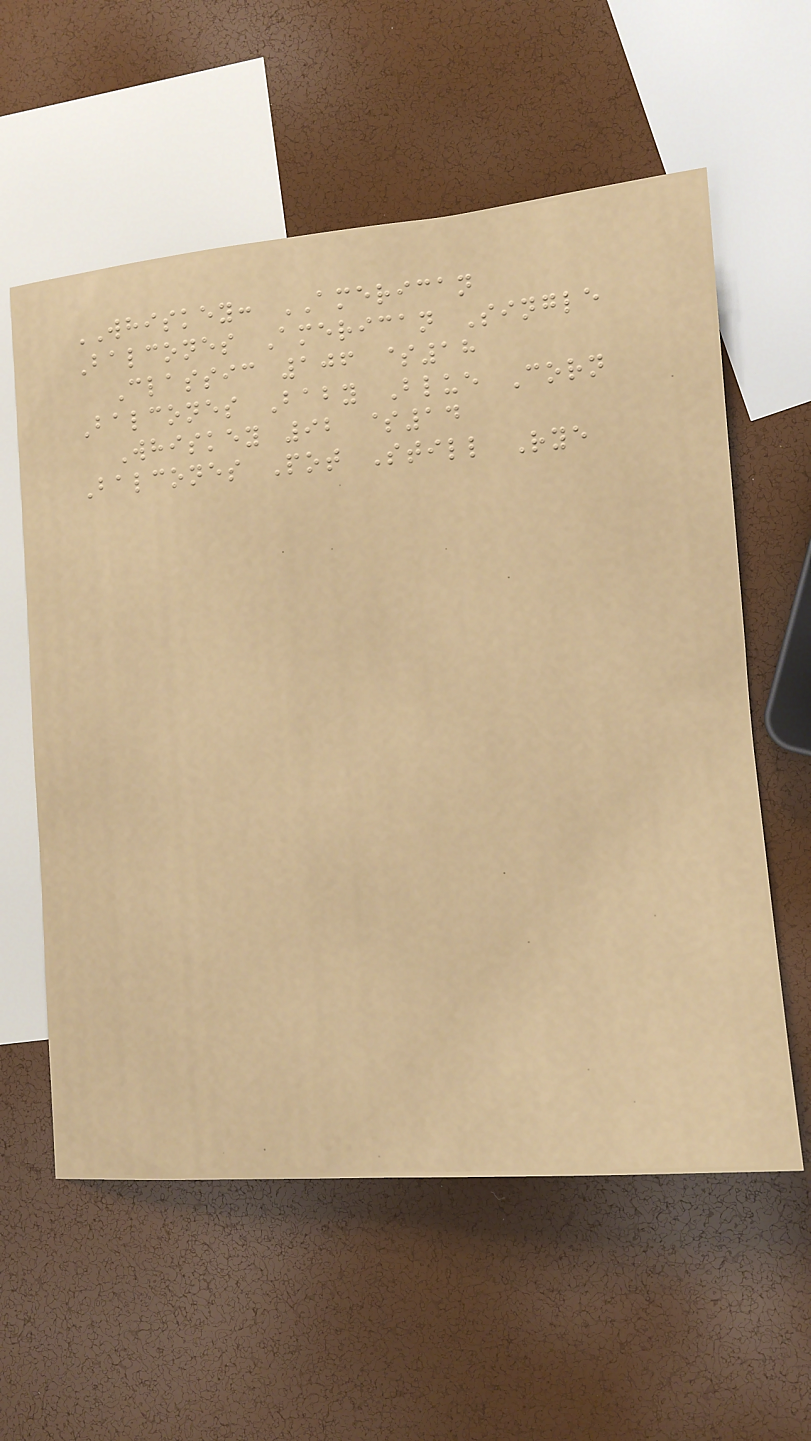WHISKEY: AMERICAN
Balcones American Single
Classic 106 $18
Balcones Baby Blue Corn
Whiskey 92 $14
Balcones Pot Still Rye
